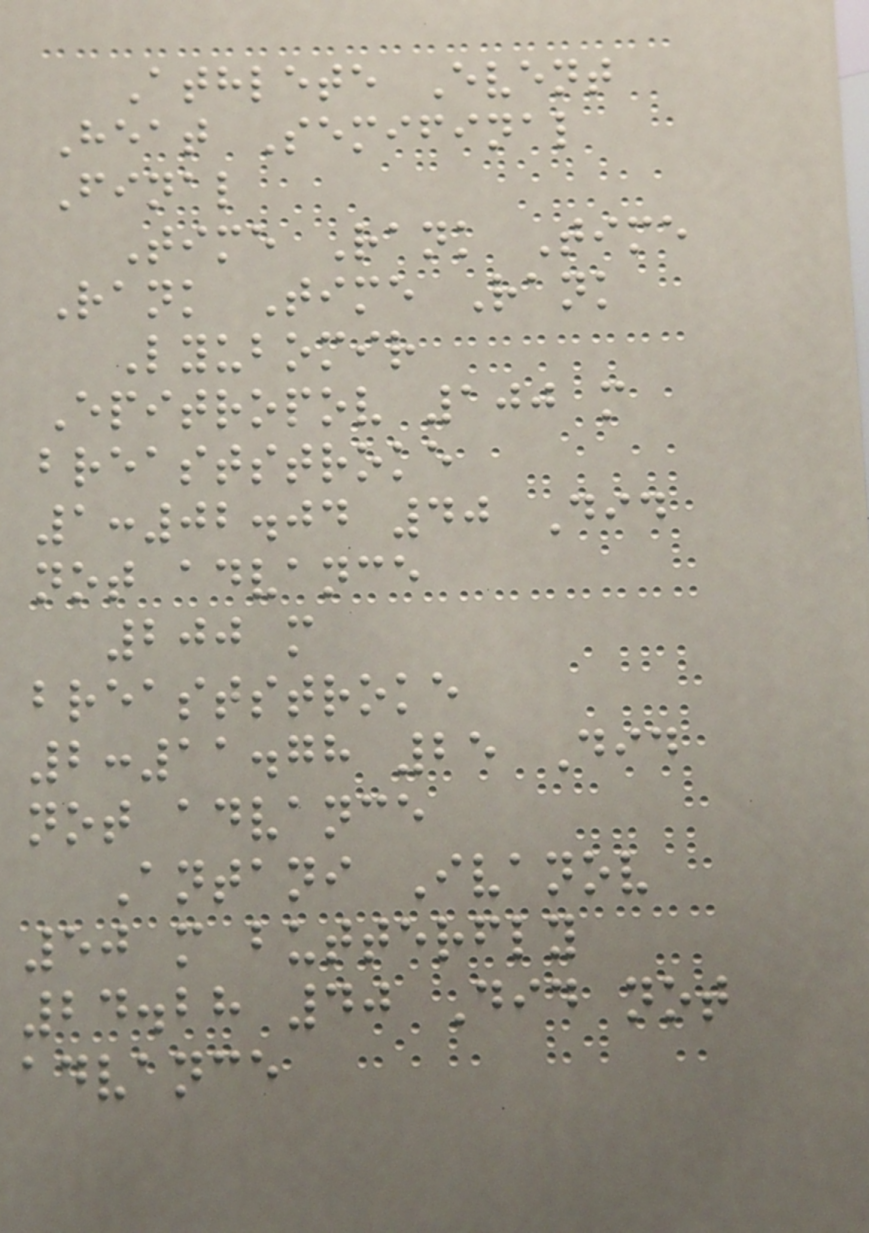Athlete Event
Heat Semifinal
Final
Time Rank Time
Rank Time Rank
Lyubomir
Epitropov 100 m
breaststroke
1:02.04 40 Did
not advance
200 m
breaststroke
2:11.78 25 Did
not advance
Antani Ivanov
50 m butterfly
24.28 40 Did not
advance
